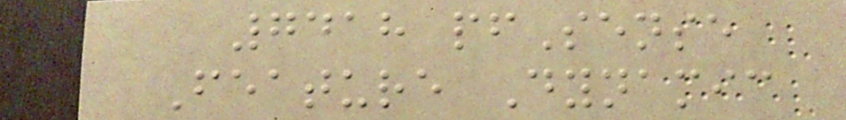7418 pfSense
Feature Dynamic
